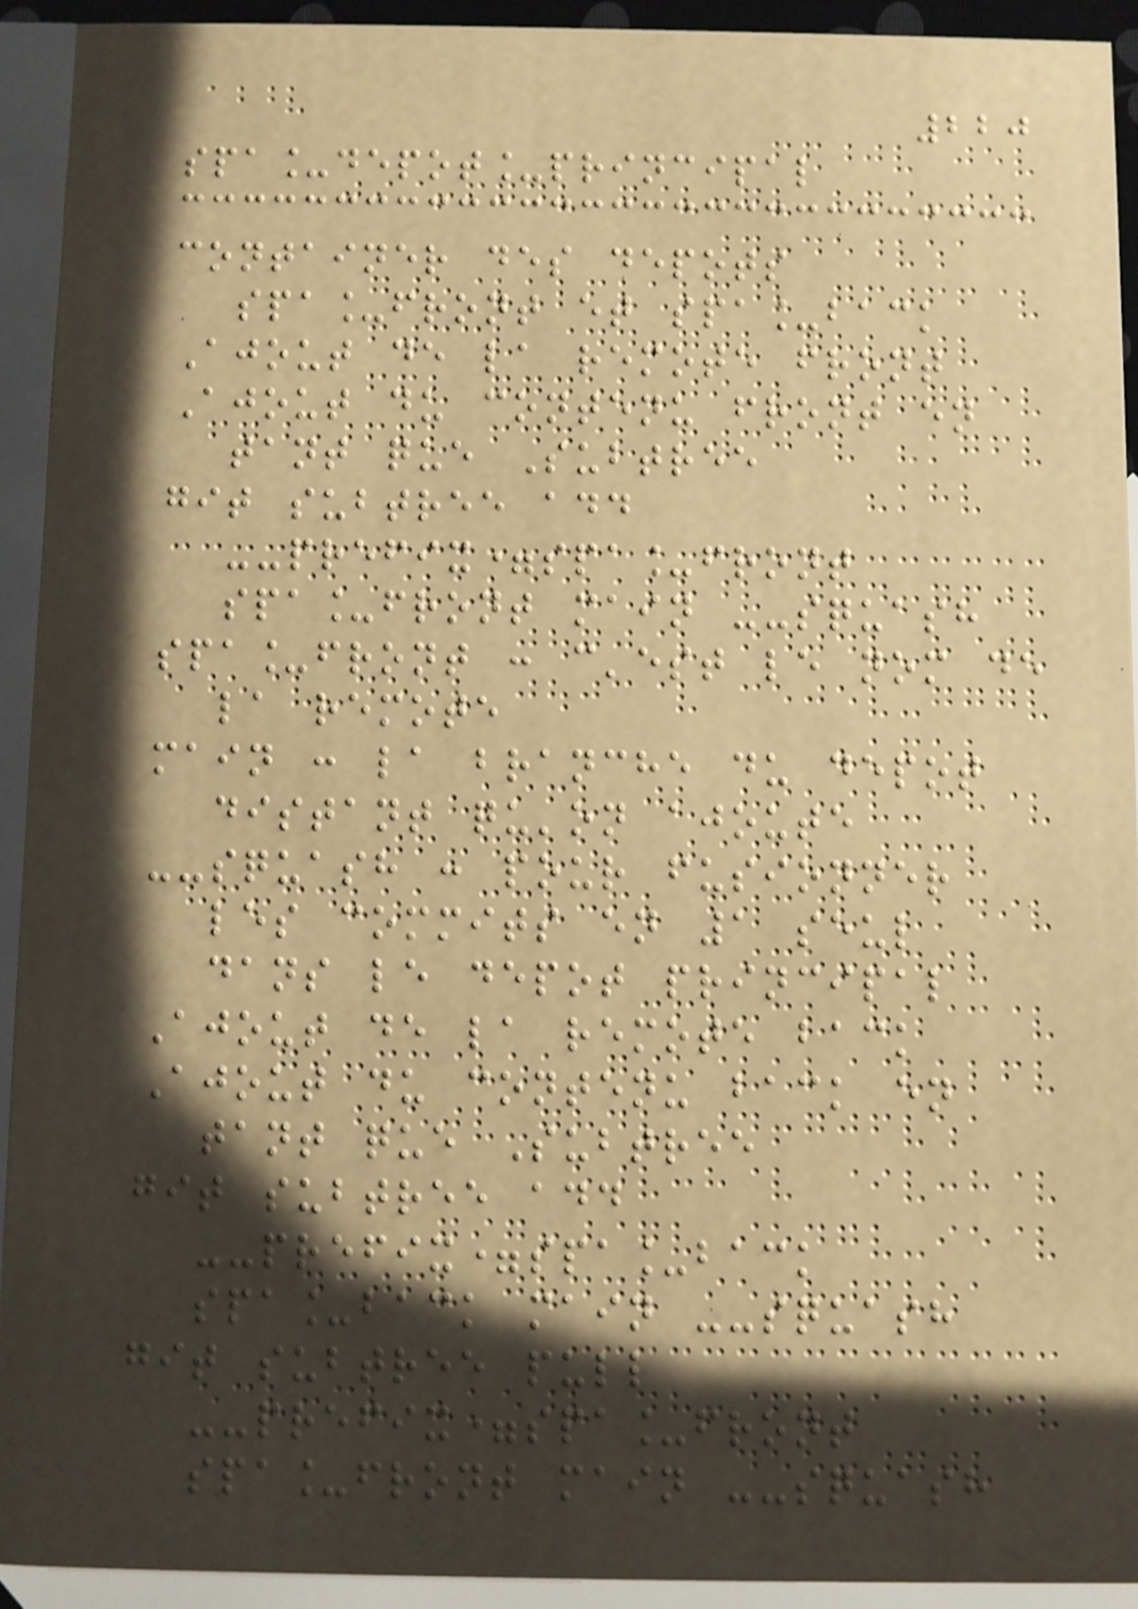220
spa_depot_principal
container des depots
spa_front et spa_back
Ajout de la remote front
Ajout du contenu front en
tant que Subtree
git subtree add
--prefix=spa_front
spa_front main --squash
spa_front : c'est le nom de
la remote
main : la branche du depot
distant qu'on ajoute
--squash : pour fusionner
les commits en 1 seul
dans le depot principal
Ajout de la remote back
Ajout du contenu back en
tant que Subtree
git subtree add
--prefix=spa_back
spa_back main --squash
git subtree pull
--prefix=spa_front
spa_front main --squash
